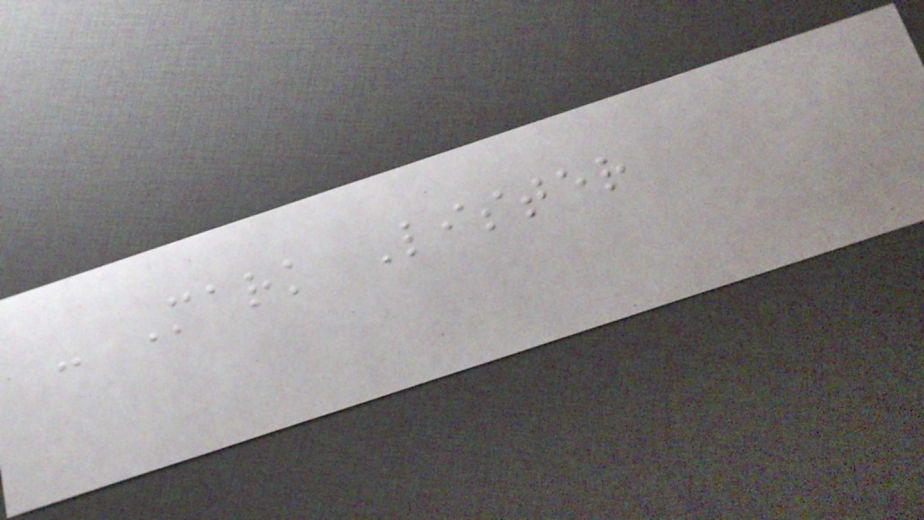- Mark Lister
